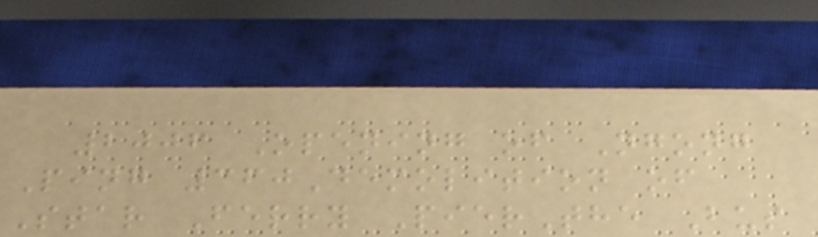2006 Opening of Ngong
Ping 360Demolition of
Star Ferry PierThe Bus
